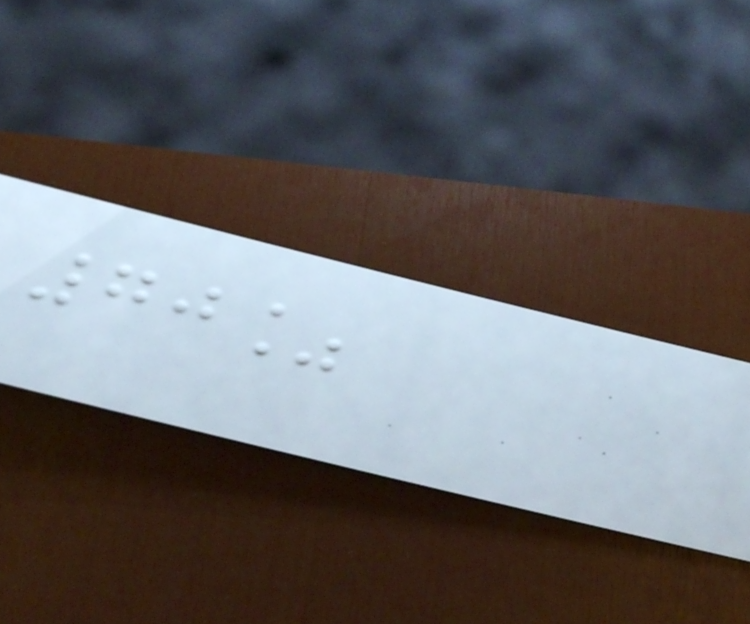70%
